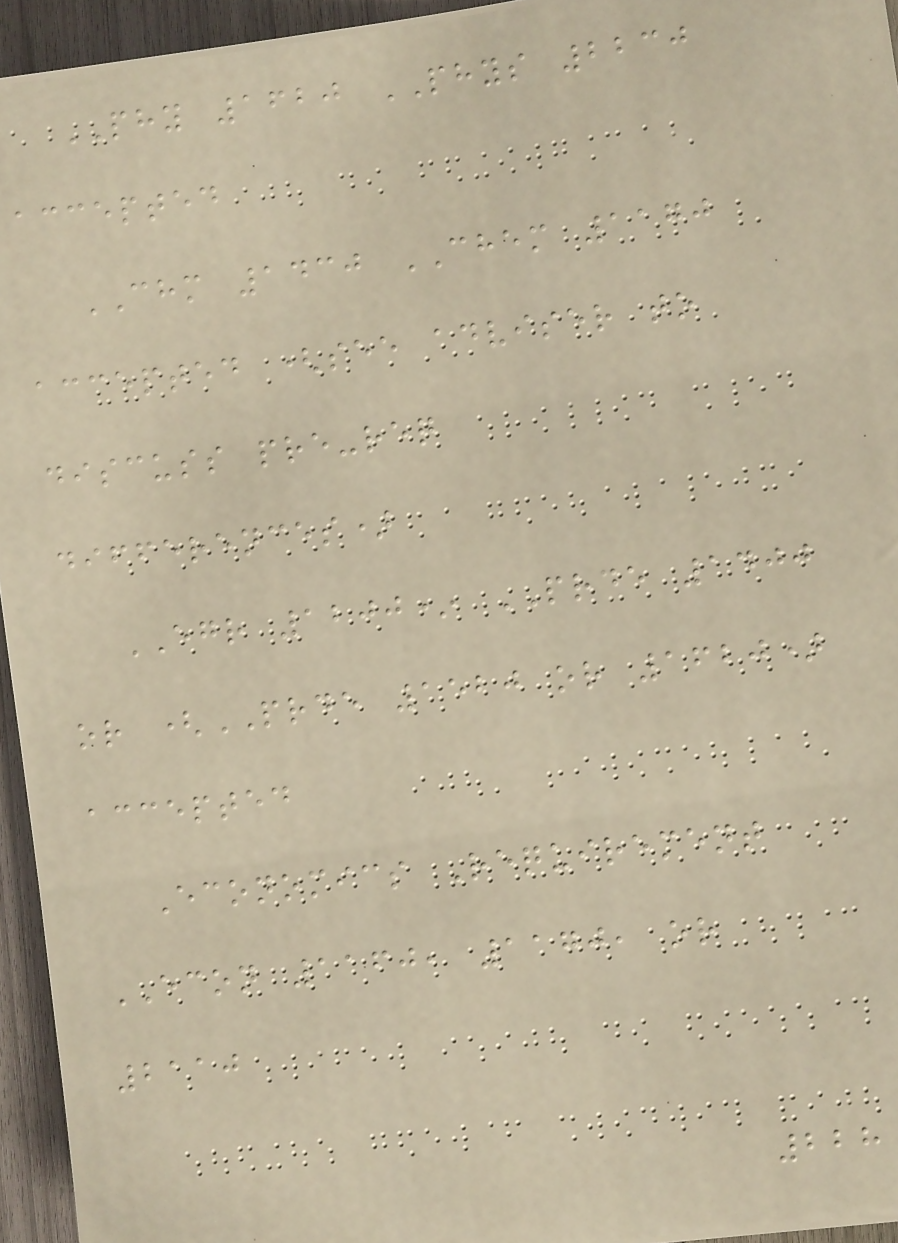PHY 1620 PHYS 2230
accepted
CHM 1430 CHEM 1170
accepted (see adviser to
discuss pre-req
differences)
EGR 1200* PRDE 1400
or (PRDE 1520 or 1620)
accepted
Economics Requirement
ECON 1160, 1170, or
2110
228
